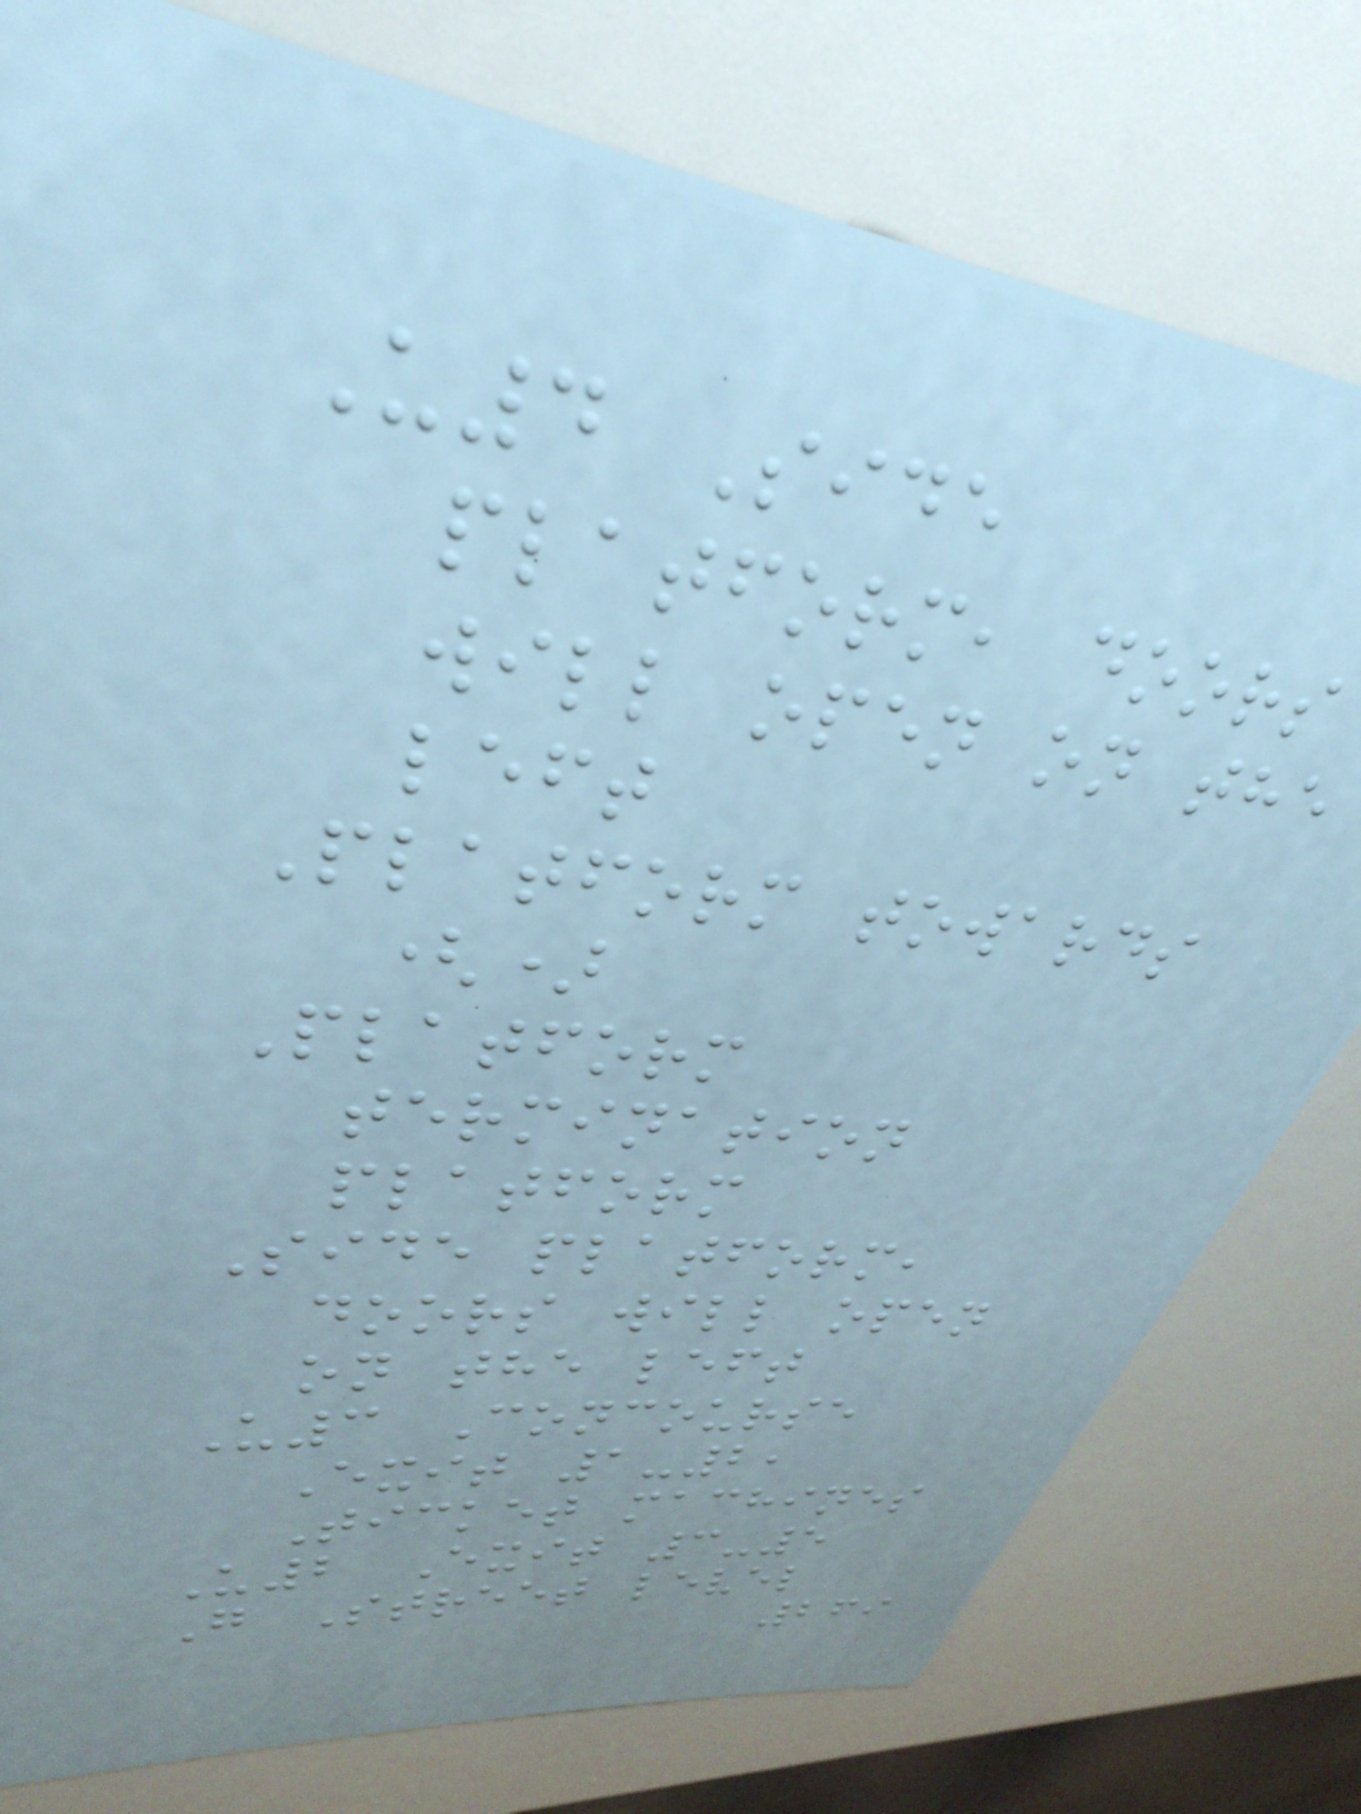U4 Side
platform, doors
will open on the
left
Platform towards
()
Platform
termination
platform
Side platform,
doors will open
on the left
U3 Concourse
Exit 1-2,
Ticket machines
U2 Exit 3-5
G Street level
269
